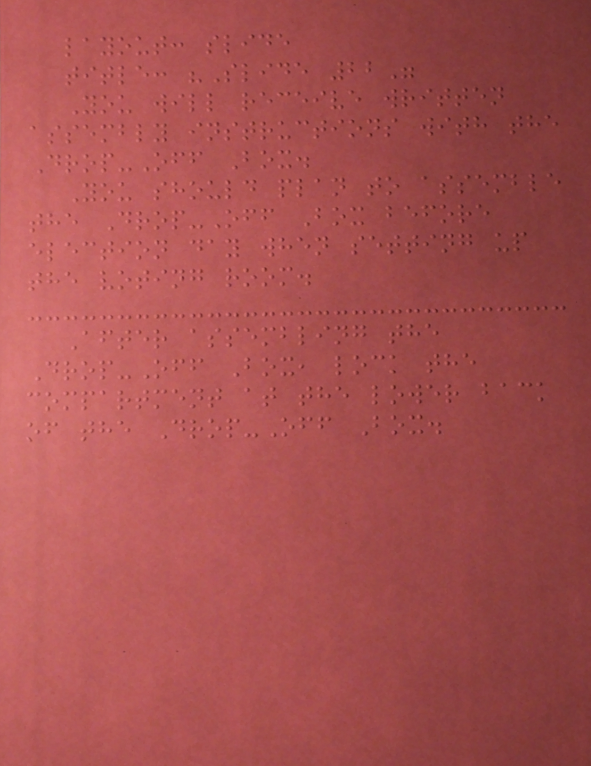layout: slide
title: "Slide 22"
You will receive written
assembly instructions with the
Drop-Off Box.
You should plan to assemble
the Drop-Off Box before
election day when setting up
the voting room.
After assembling the
Drop-Off Box, lock the
compartment at the lower back
of the Drop-Off Box.
